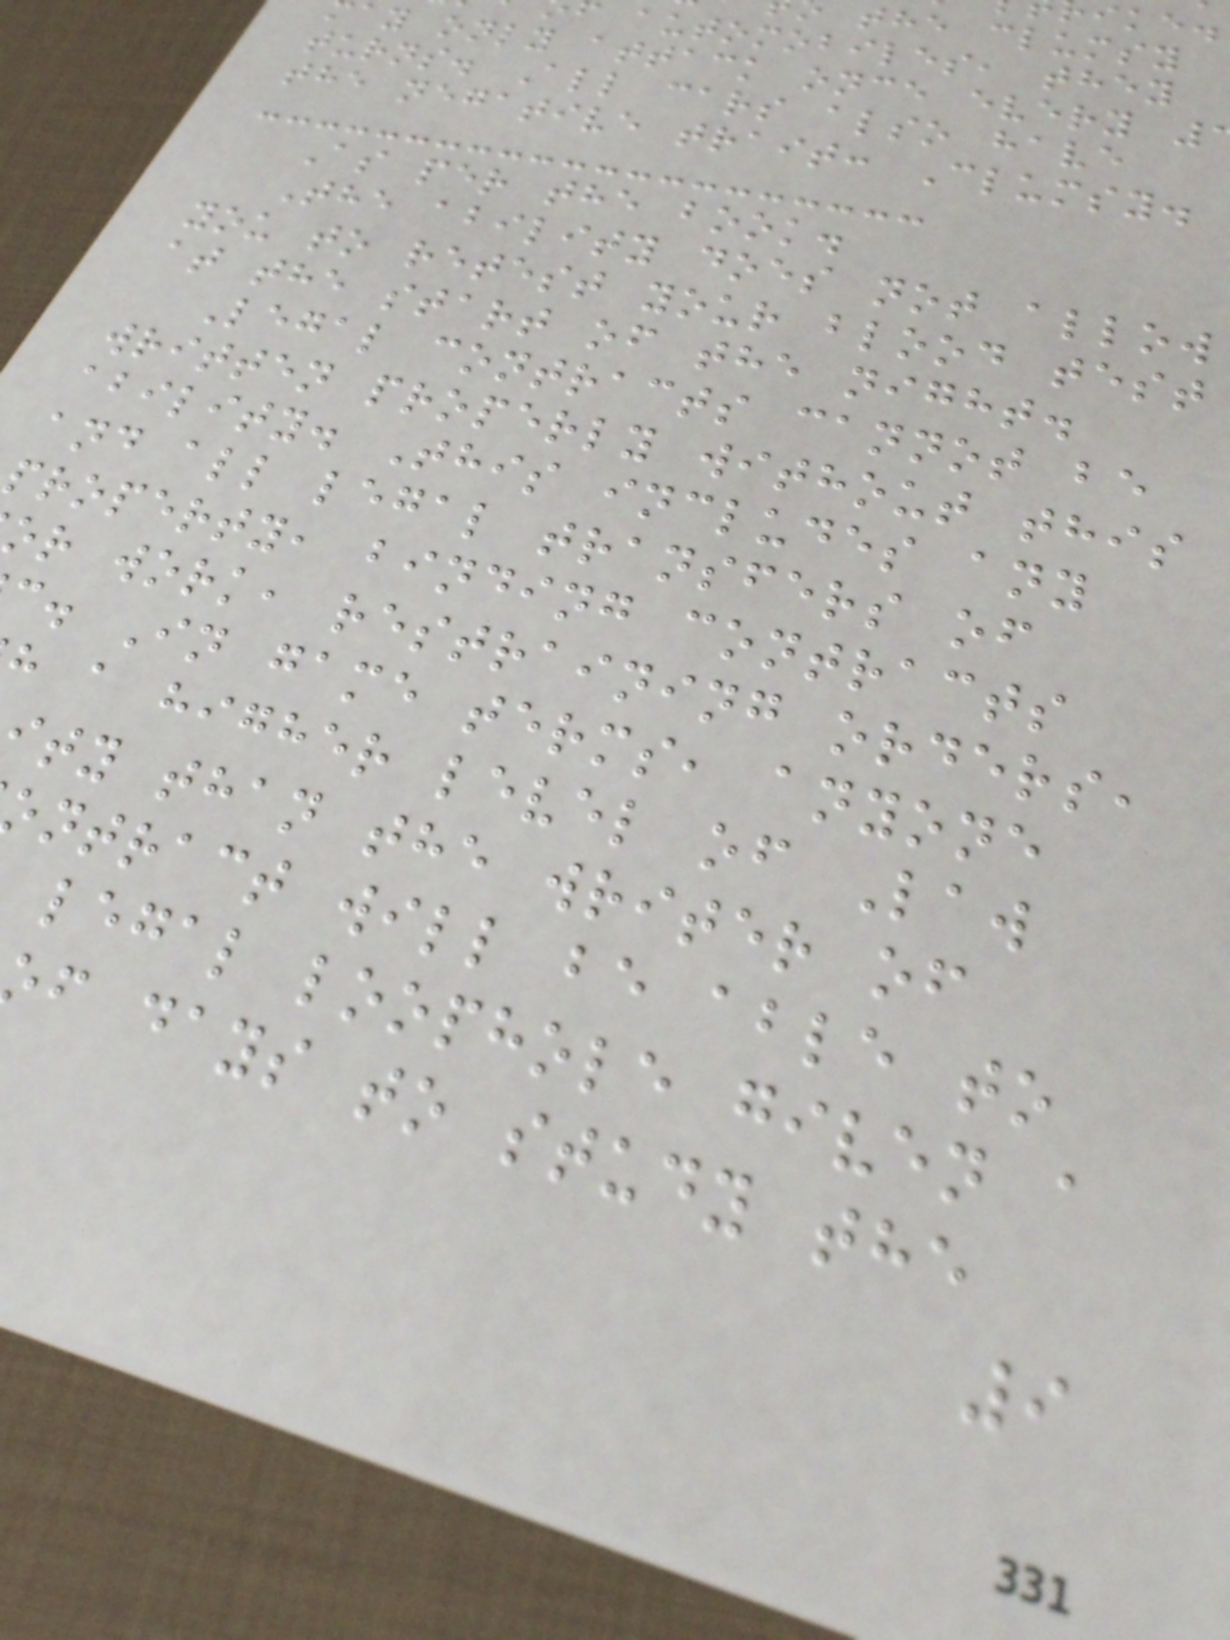the clumsy
automobiles, they
ay only attack once every
turns. All cars also have
the negative trait: Clumsy.
As per the book.
The ability does not allow
you to retest your blood test
at the start of the night.
Legal contracts cannot be
written properly without this
ability. This includes any
and all legal transfers of
property, binding contracts
or work, restraining orders,
c. In game terms, anyone
h a higher level of Law
ty than the writer of
ntract will be able to
legal loophole given a
f days to study the
9
